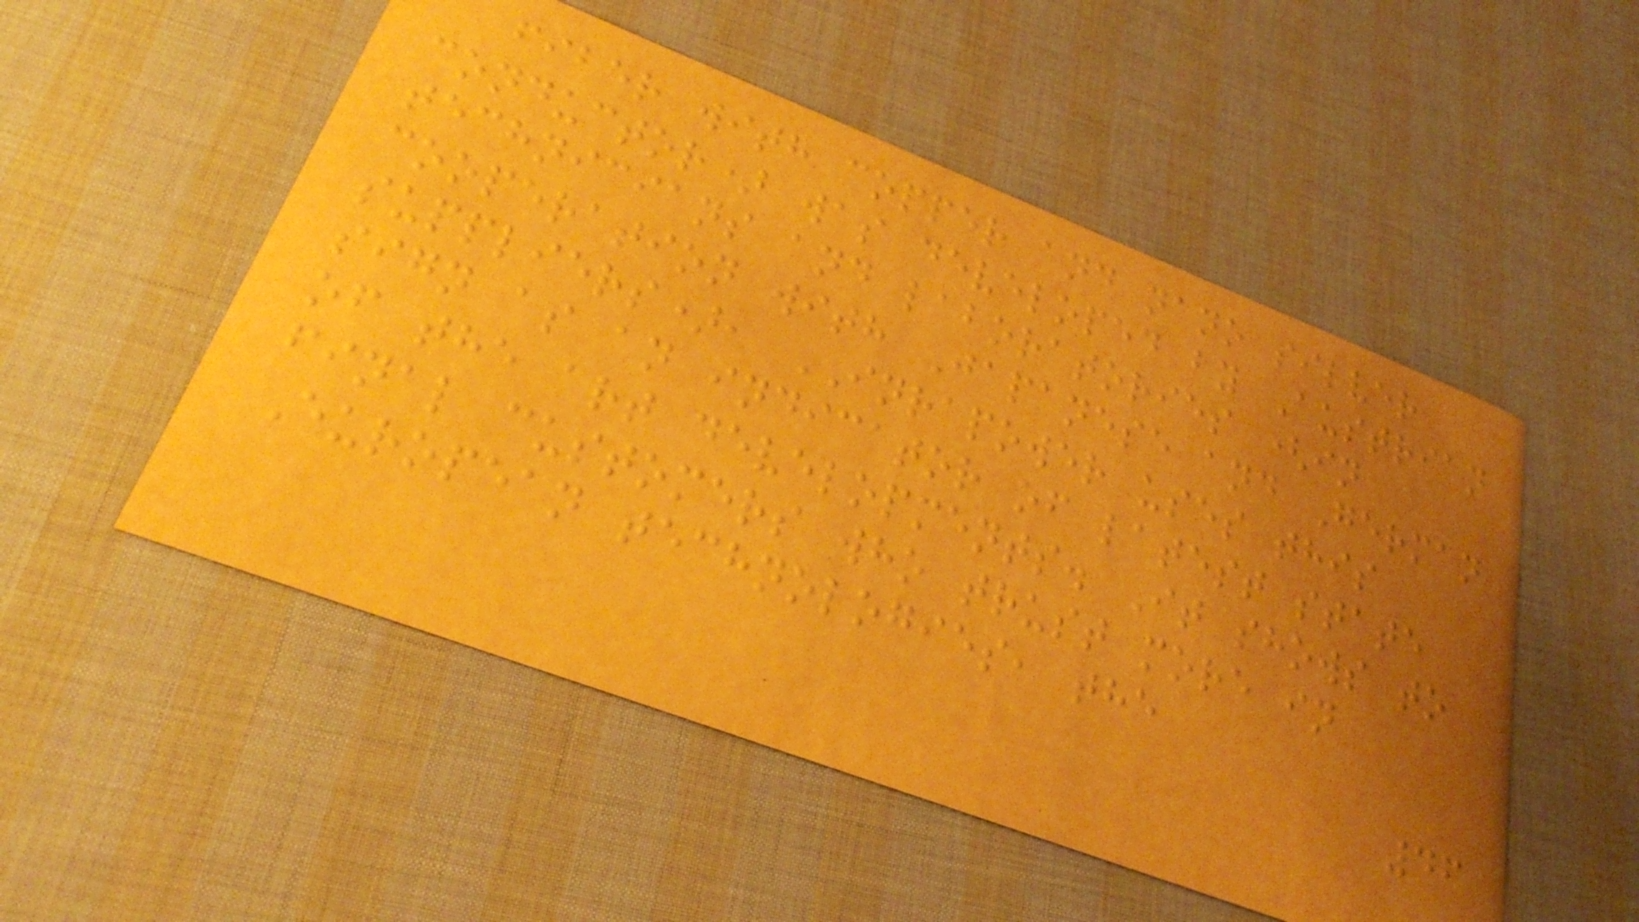fiber with copper and nano silver
conductor) was developed by Austrian
technicians and laboratories (in
cooperation with Japanese and German
suppliers), INRAPOWER uses this
sign as an indicator of latest state
of the art developments. It shows to
final customers who trust more in
European technologies, the
46
